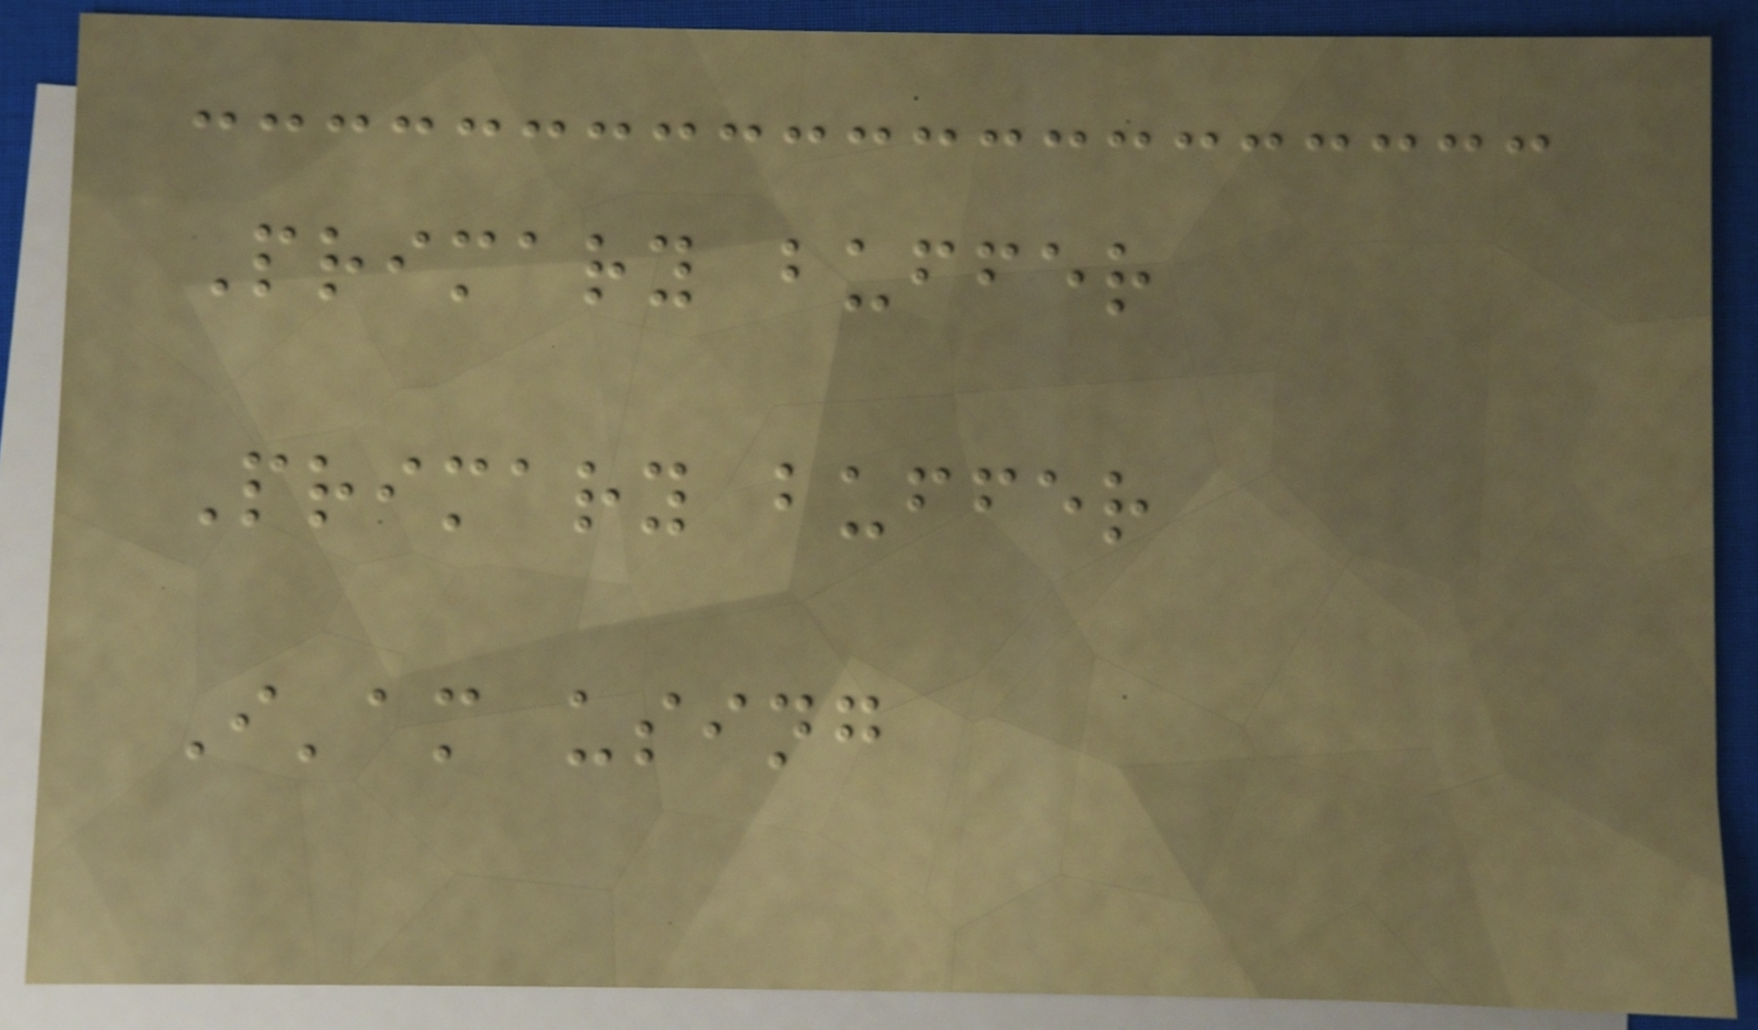Primary buffer
Primary buffer
I'am using
